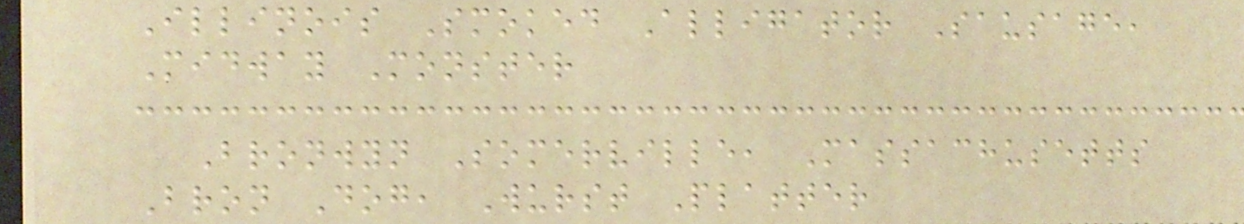Illinois Smoked Alligator Sausage,
Midway Monster
Bronwyn Somerville, Massachusetts
Bron Dog, Wurst Platter
